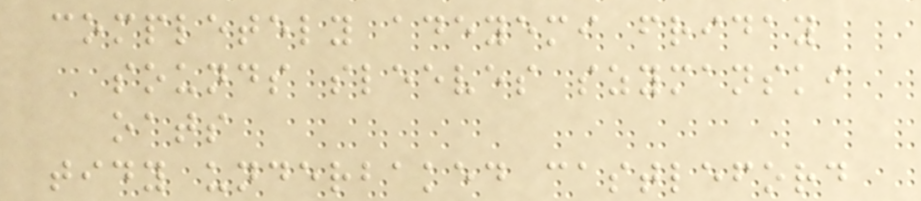completely adeyemi friday
sounds sleeves szymanski
oats
tidy underbaked castleford
